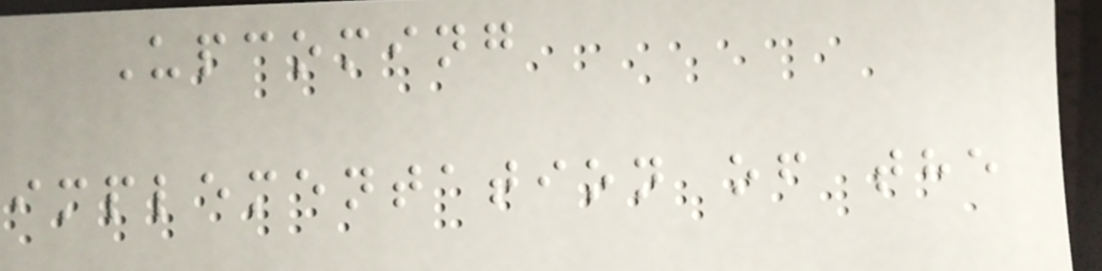Upcoming
implementation of the
